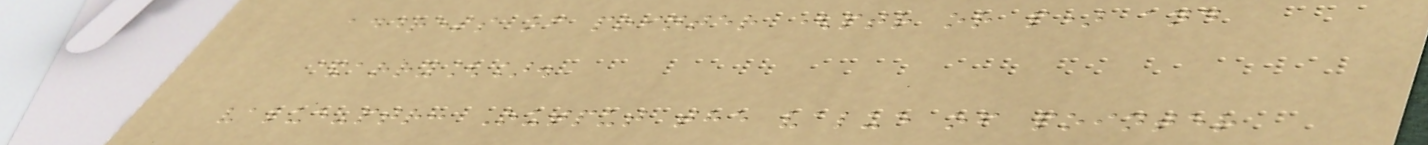address of pointer (ptr or p) and
&arry[].
value-ptr: Output the value of pointer
